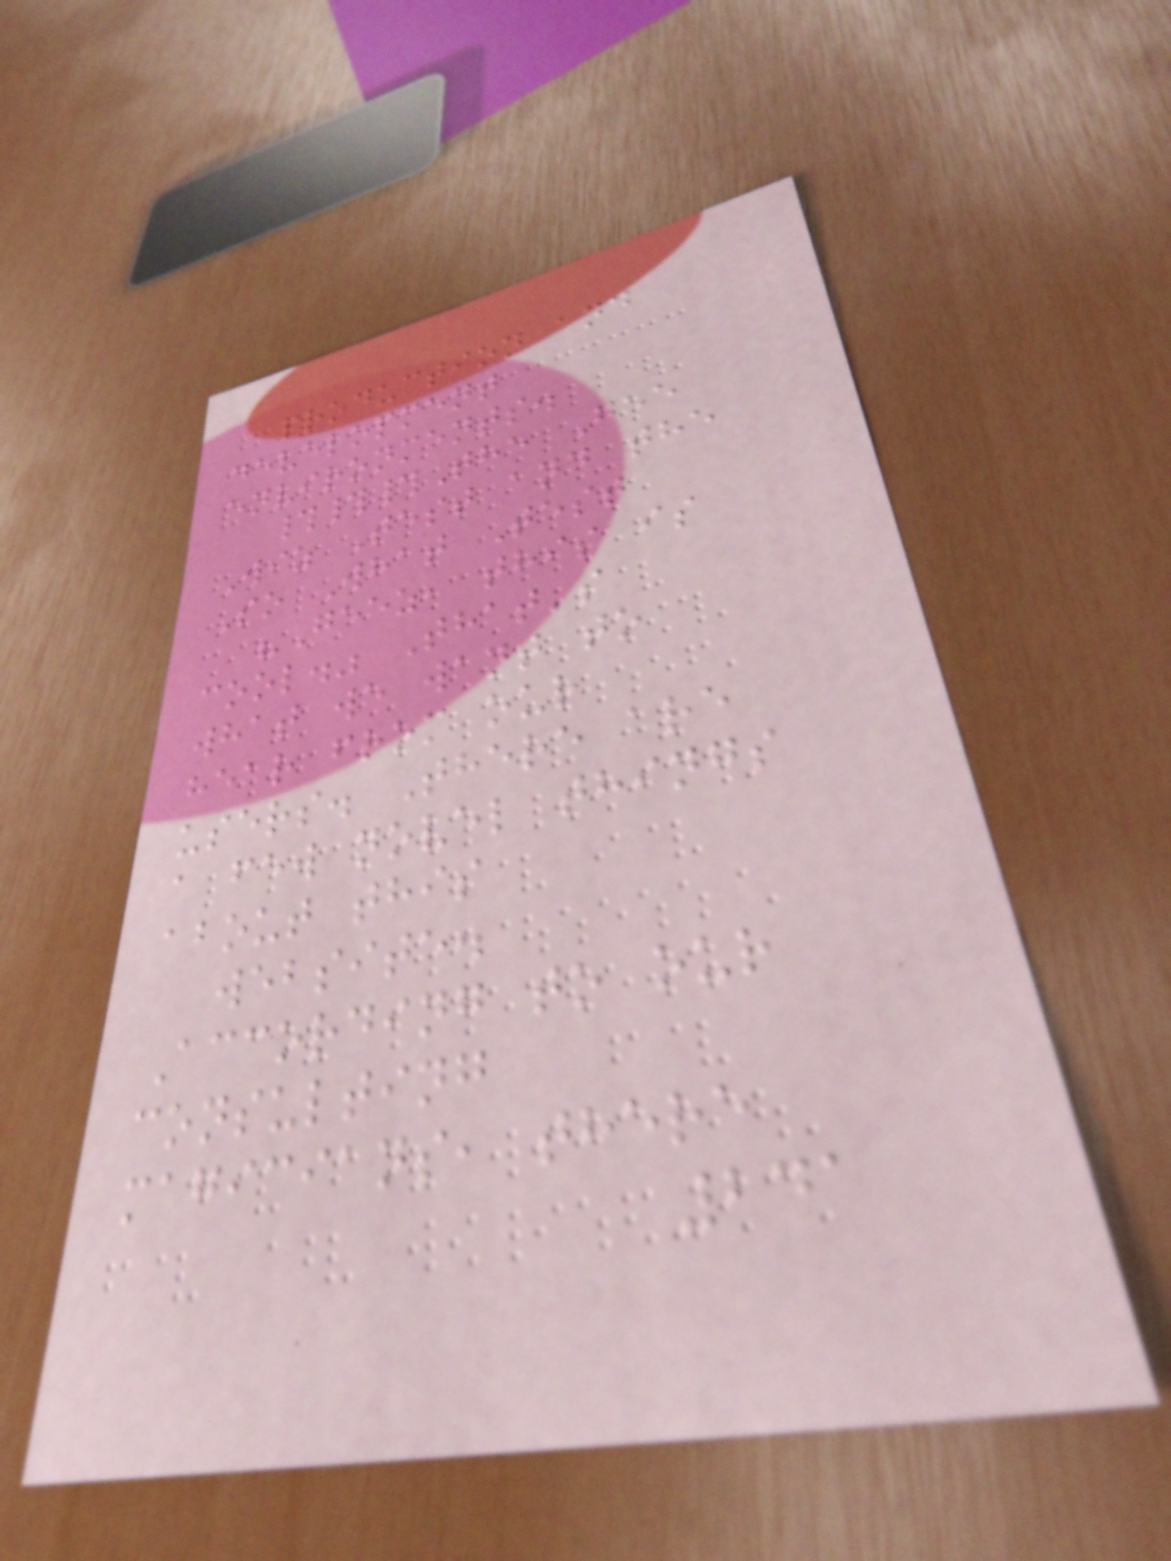production and
development
environments.
###The Gee
Wiz Test and the
So What Test
"Geez, this is
cool." That's
what we want to
hear from our
users. There are
a few novel things
about this
website.
According to our
consulting
magicians, there
241
